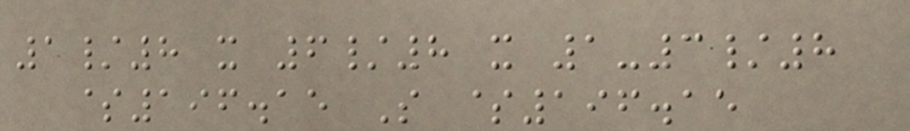1/8 x 6/8 x 1-3/8
$196.15 S $196.15
